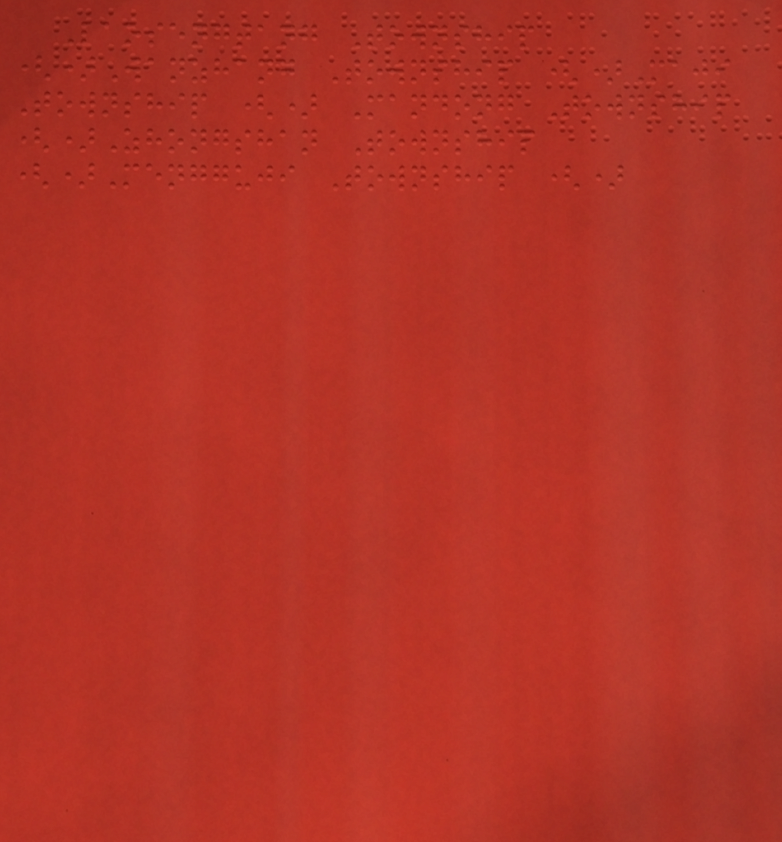Laosengtang Township
()Wanzhang Township ()Maji
Township () Mandong Township
()Zhongshan Township
()Mengguji Township ()
